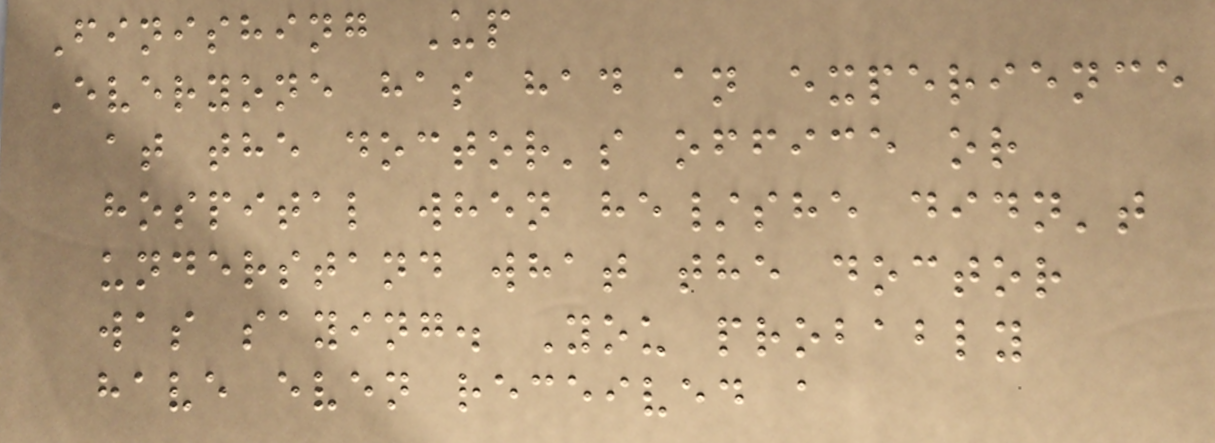Finishing Up
Everyone has had an experience
at the doctor's office or
hospital when he/she didn't
understand what the doctor
was saying. You probably
have even received a
